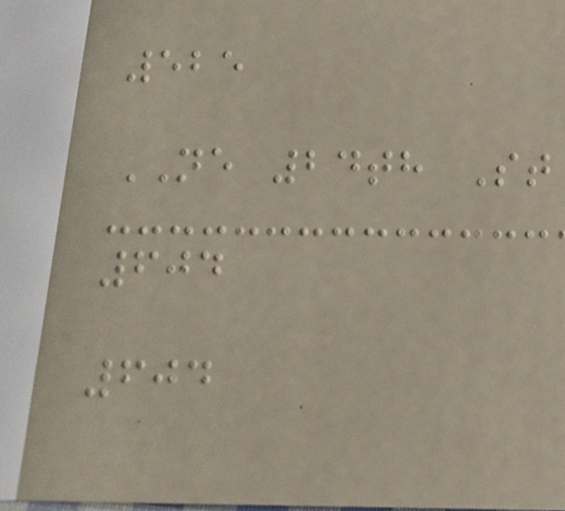525
NE 24th St
604
604
